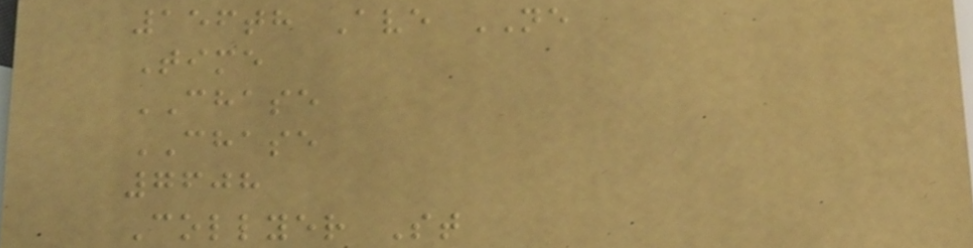156th Ave NE
Time
CHASE
CHASE
7608
Collyer St
